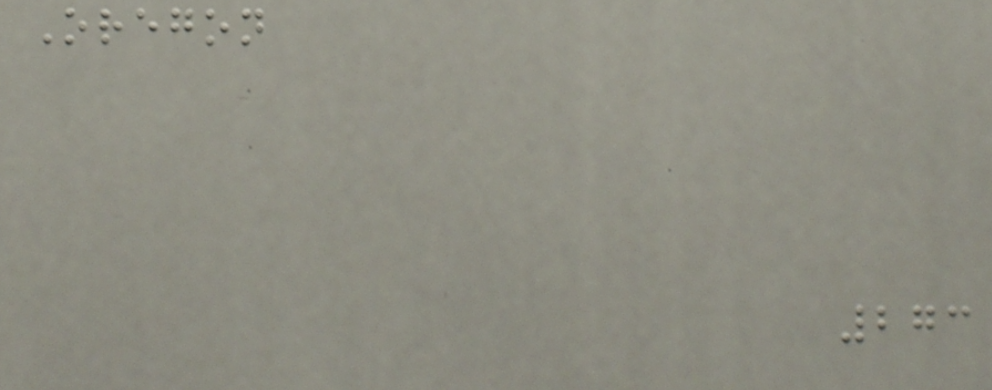Oregon
273
